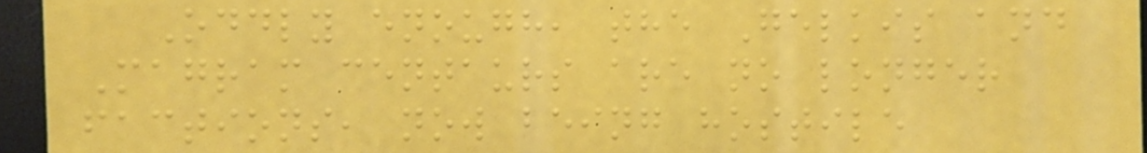Oddly enough, the Gelkis and
Magram centaurs are no longer
factions, now being hostile
